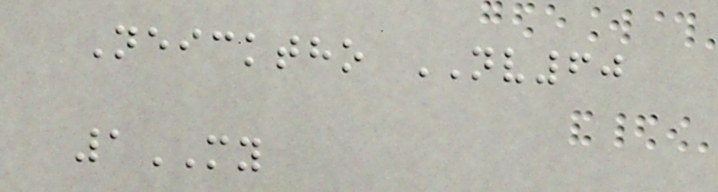Neicktho NV60
1MY
